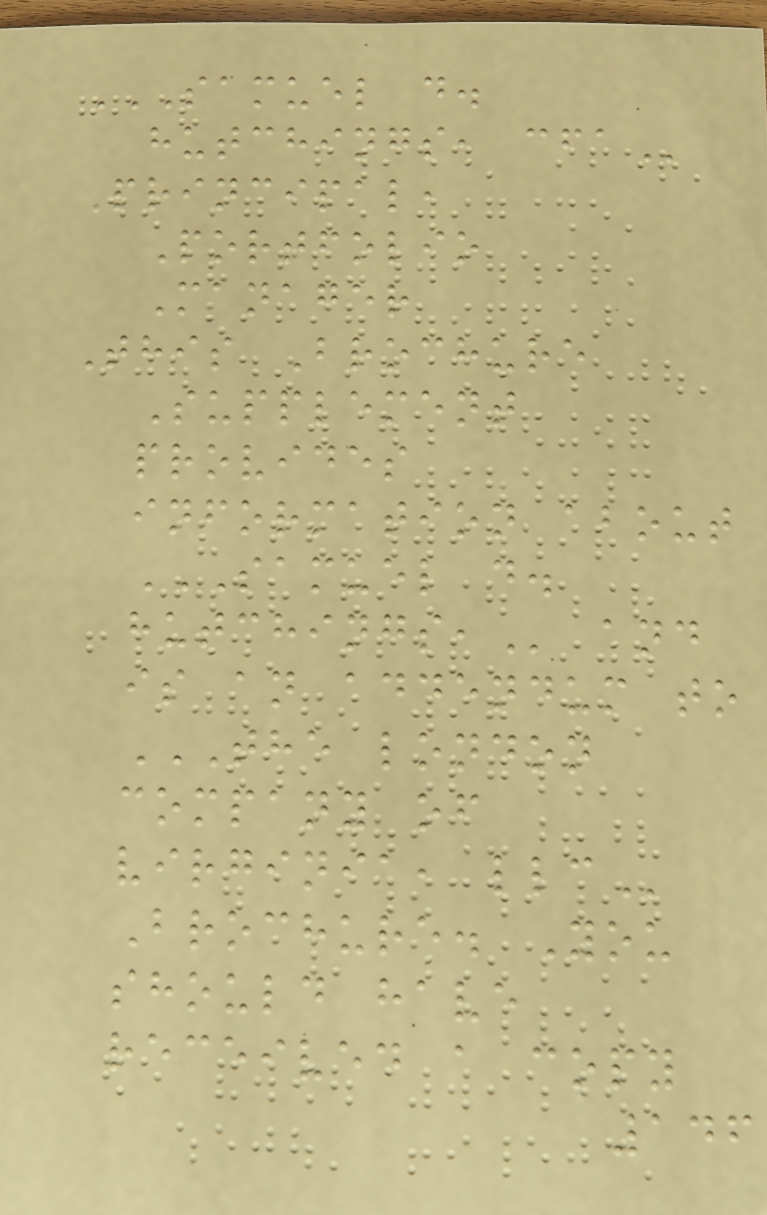SAMUEL D.
HUTCHINGS, CFA
Principal,
Portfolio
Manager
This Brochure
Supplement
provides
information about
SAMUEL D.
HUTCHINGS, and
is an addendum to
THE LONDON
COMPANY OF
VIRGINIA, LLC
Brochure. You
should have
received a copy
146
